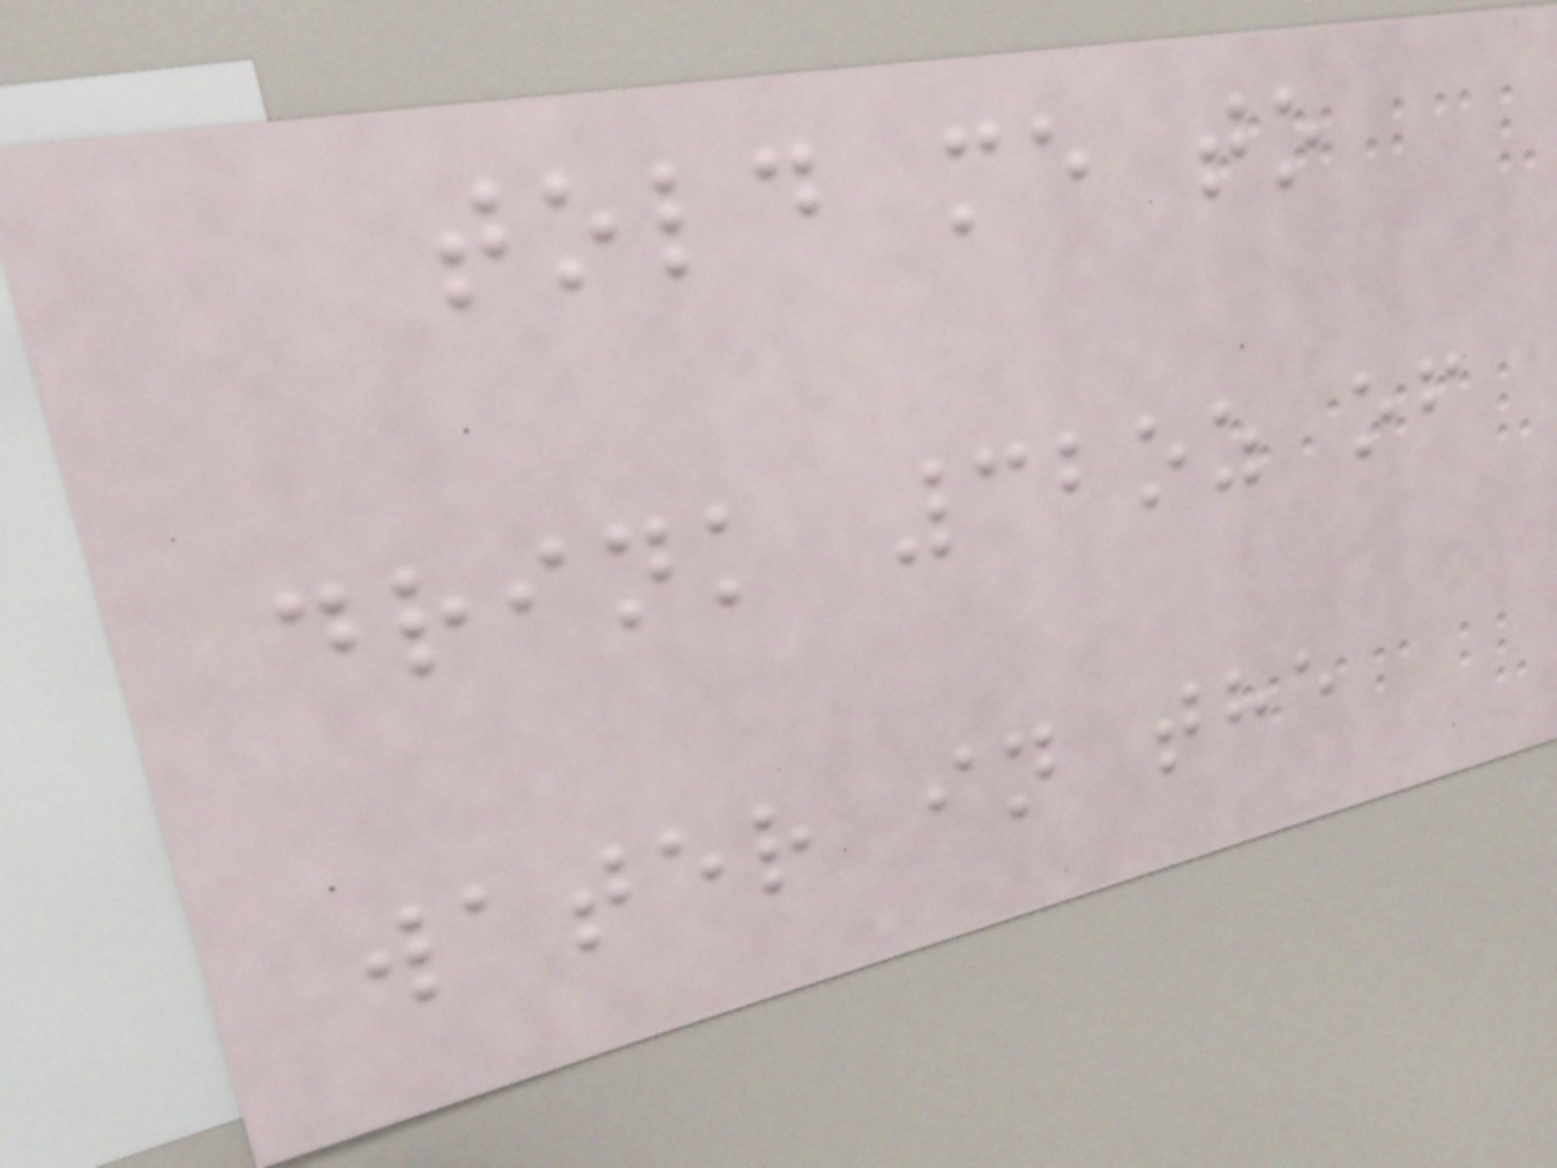told me to
drink 32oz of
water in the
